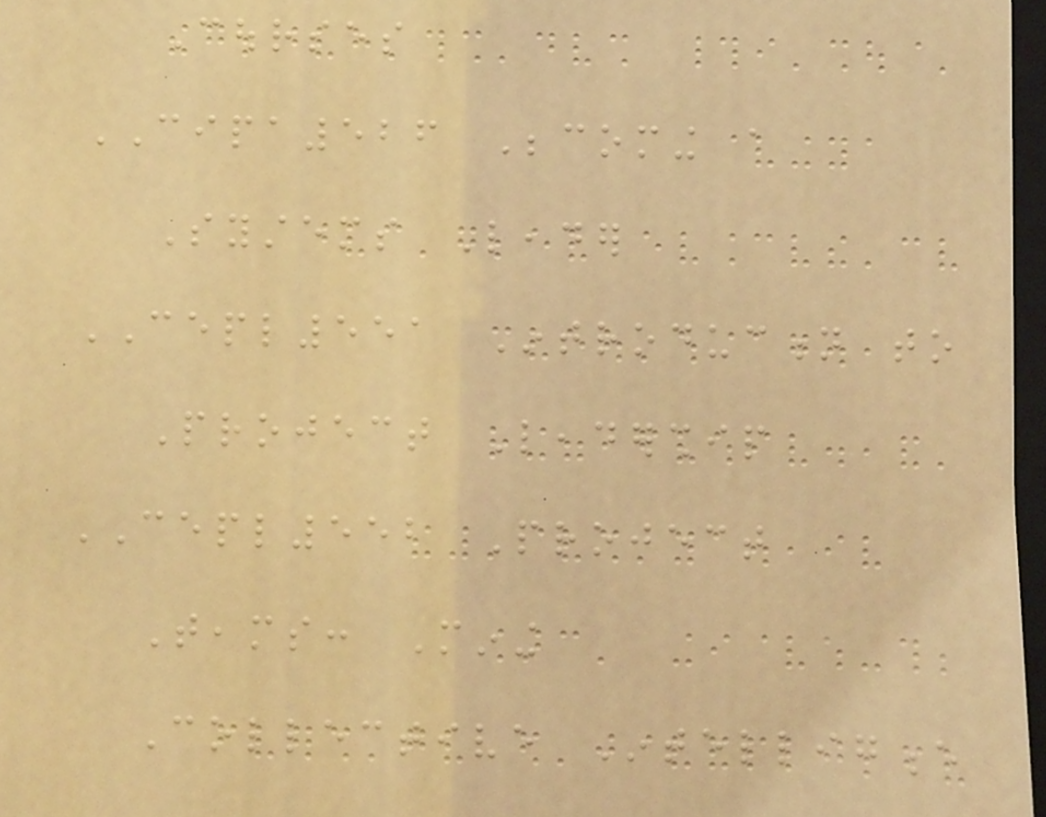Courses
CIPA526 Becoming a
Systems Leader
CEPL551 Introduction to
Project Leadership
CEPL552 Project
Teams: Mining
Collective Intelligence
